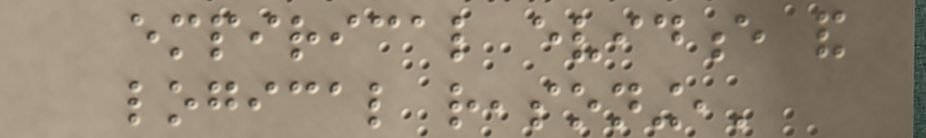empirical evidence and
logical reasoning,'
